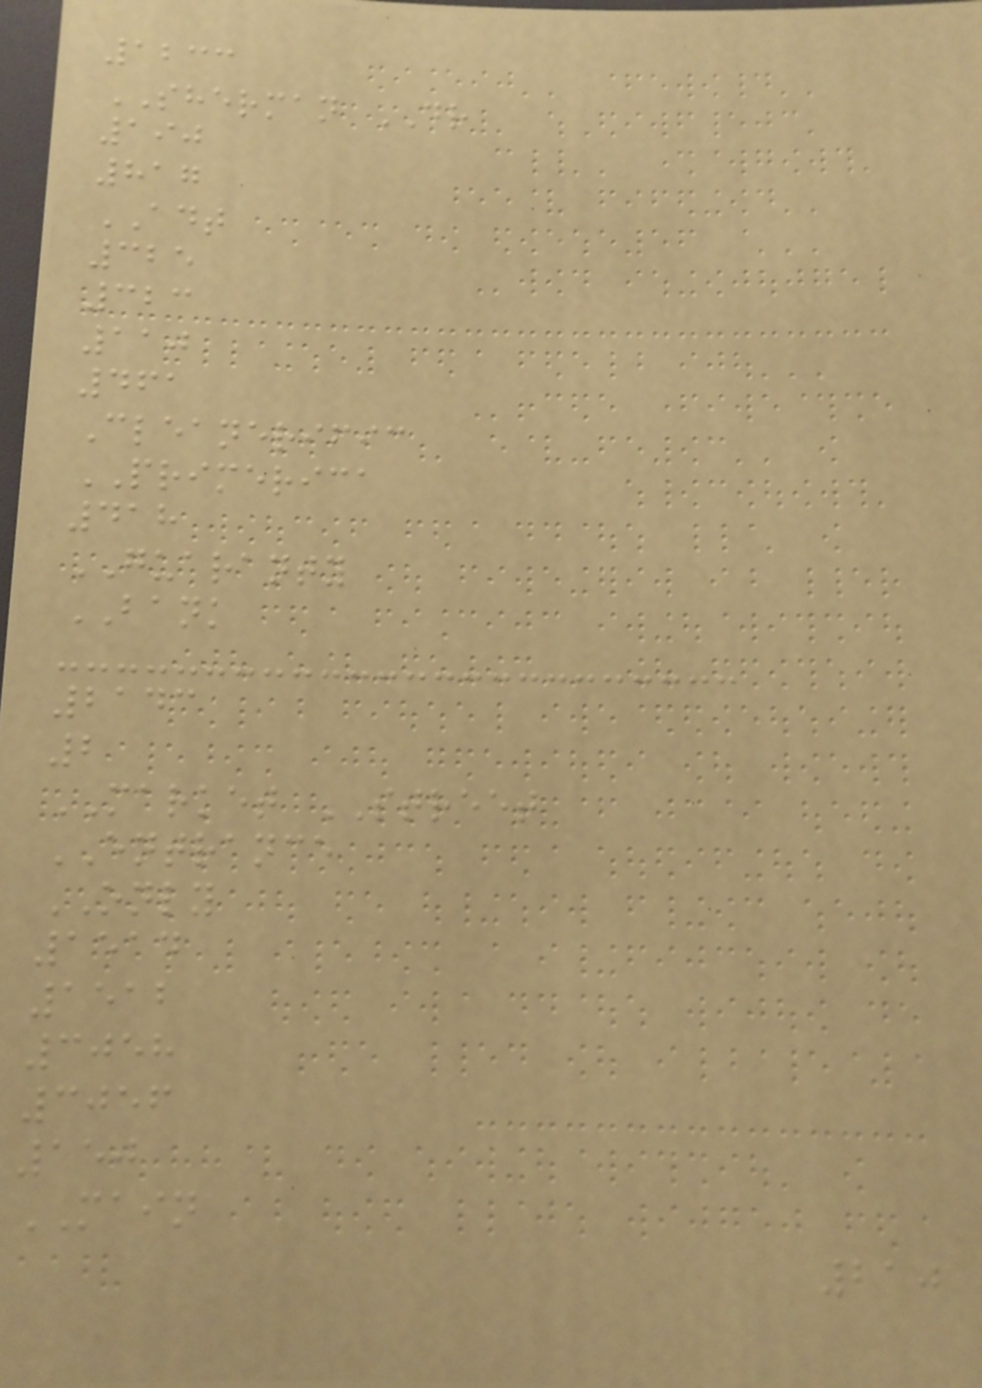1233
SHERMAN DR
190
817
ADT
325
323
110
461
Cleanerific
PRIMERICA
418
GUARANTY
BANK
2143
2
MARKET STREET
ENTRANCE
ONLY
1514
1512
3058
3056
150
MAIN
210
